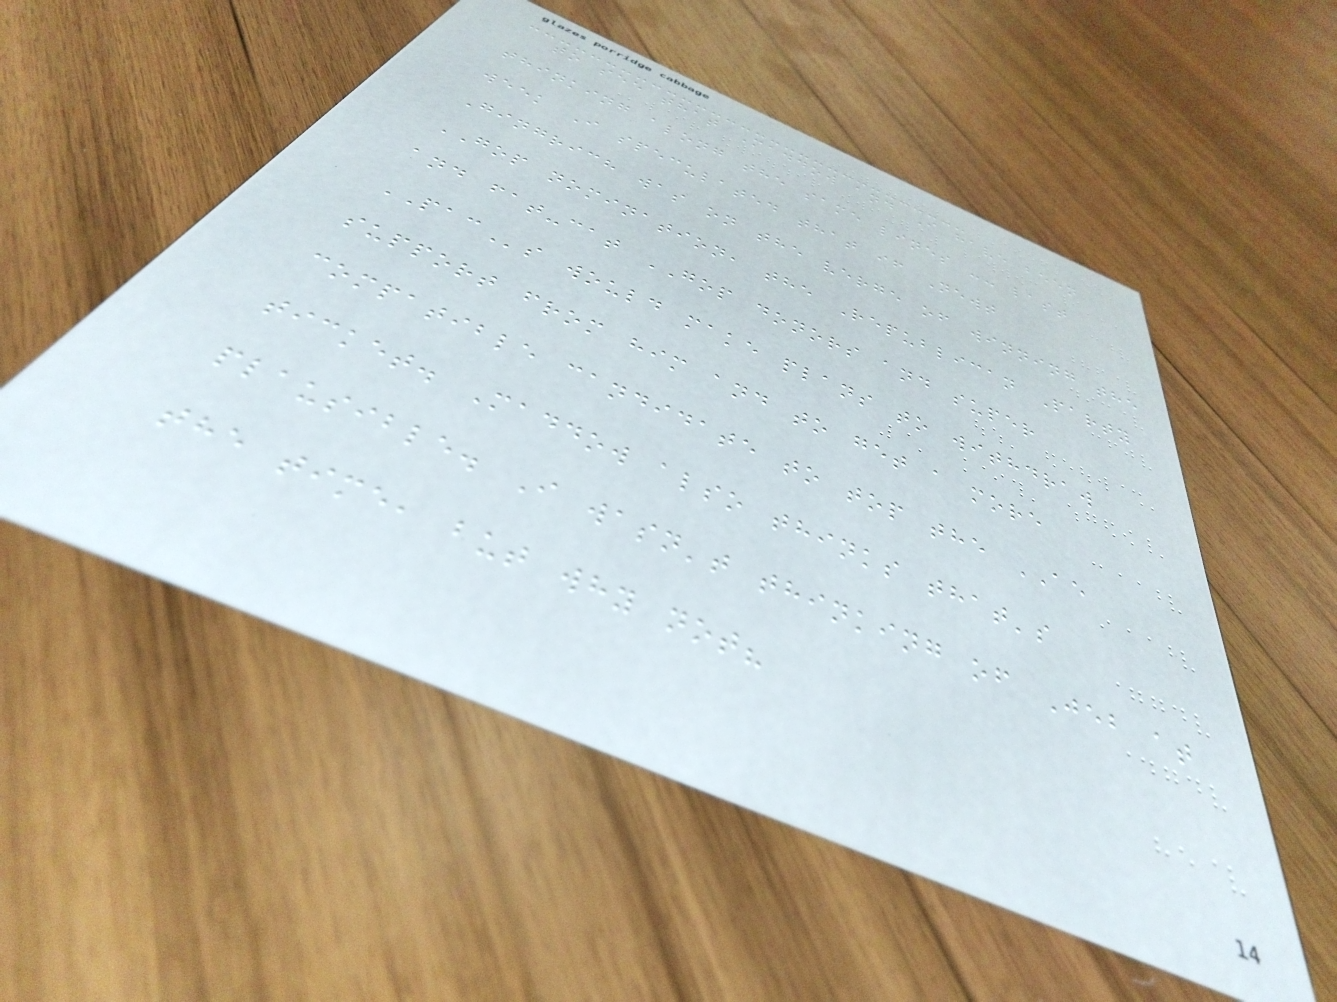to see that Maddow and I have been
thinking along the same lines -- last
week I speculated that if Newt
Gingrich was on the verge of winning the
GOP nomination, the Republican Party
and fat-cat GOP donors and super
PACs would make plans to withdraw
support from him and to get a more
compatible candidate to top the AE
ticket. Maddow also thinks that's
plausible. I wasn't thinking of Jeb at
the time, but why not?
